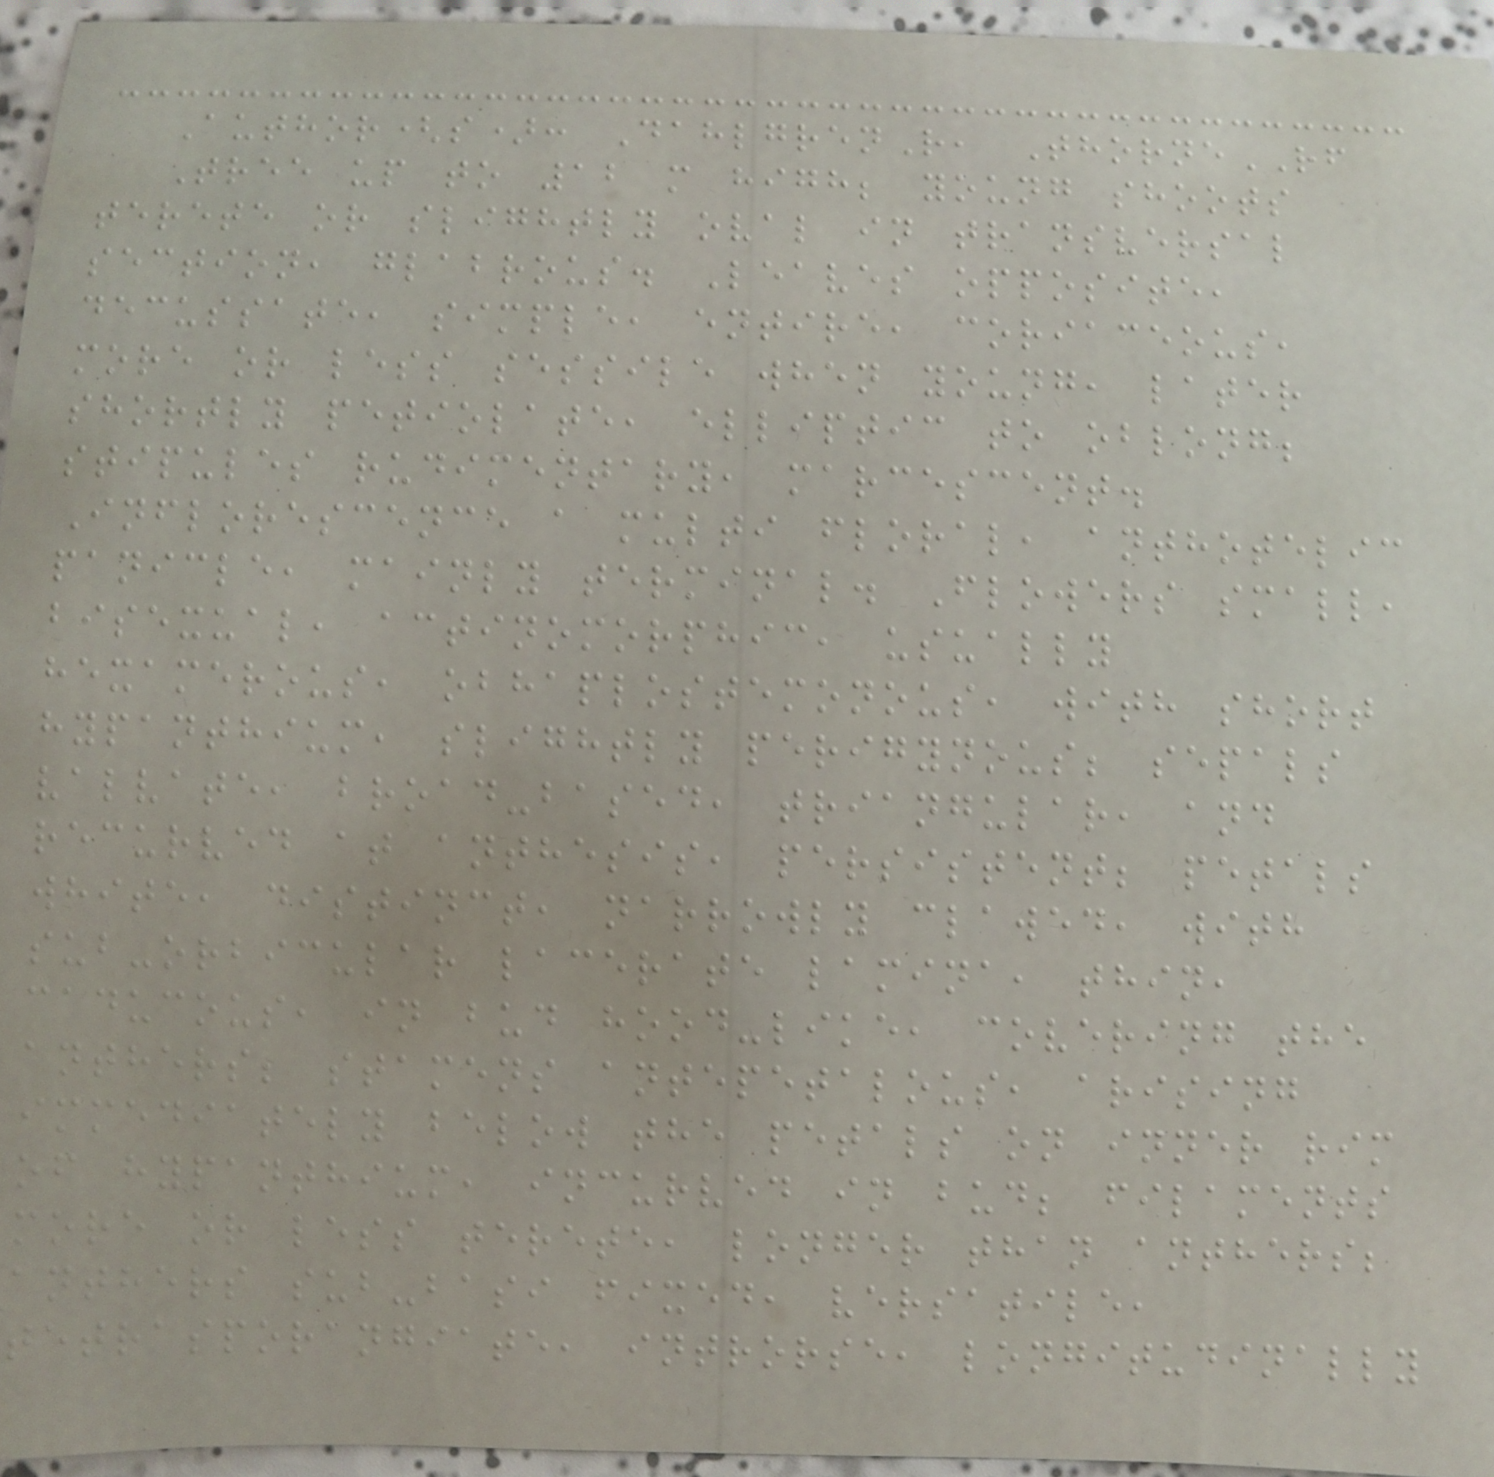Author(s): DahlgrenR, ThorneRF
Tree up to 12 m high; young shoots
terete or slightly oval in transversal
section, glabrous. Leaves opposite,
decussate, simple, entire, coriaceous,
more or less sessile when young, later
shortly petiolate, elliptic to oblong;
stipules rudimentary, marcescent.
Inflorescence a multi floral, anthotelic
panicle, mainly terminal. Flowers small,
bisexual, actinomorphic, usually
hexamerous, obhaplostemonous, with short
hypanthium, slightly perigynous; sepals
valvate, broad-based, triangular, and
recurved at anthesis, persistent; petals
white, distinct, narrowly clawed, with
sub-orbicular lacerate lamina, thin,
caducous, in bud hood-like, covering the
anthers; stamens antepetalous, arising
immediately below the petals on inner rim
of hypanthium, incurved in bud; filaments
more or less terete, longer than anthers;
anthers sub-basi fixed, versatile,
tetrasporangiate, introrse, longitudinally
